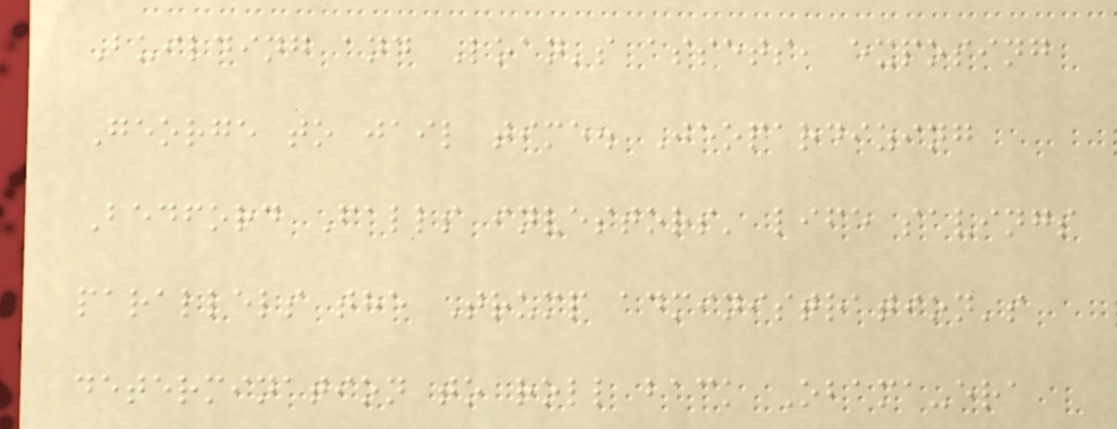Building and Loan's assets, exposing
George to jail time. Jeopardizing
Bedford Falls investors' life savings
parallels the Trump administration's
determination to roll back Obama-era
